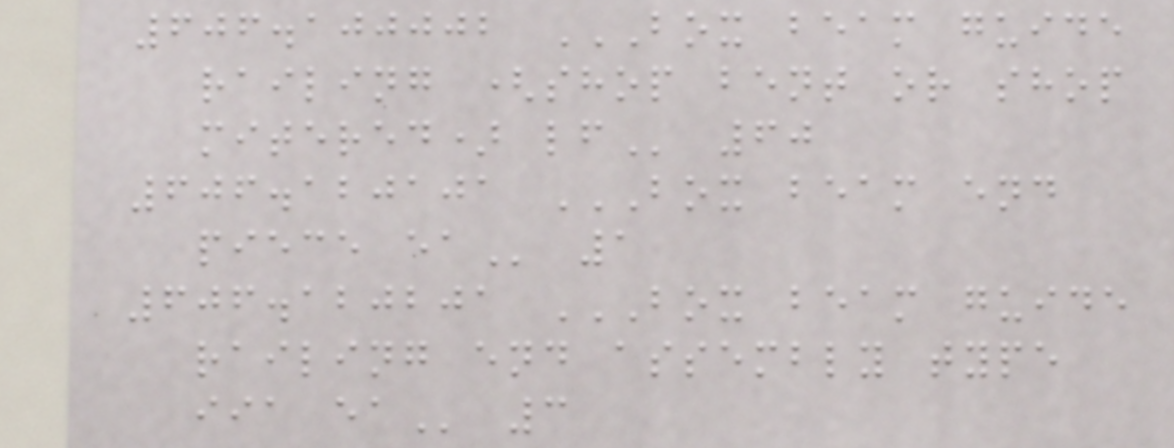606.100002 BOX BEAM GUIDE
RAILING (SHOP BENT OR SHOP
MITERED) LF 60
606.120101 BOX BEAM END
PIECE EA 1
606.120201 BOX BEAM GUIDE
RAILING END ASSEMBLY TYPE
IIA EA 3
